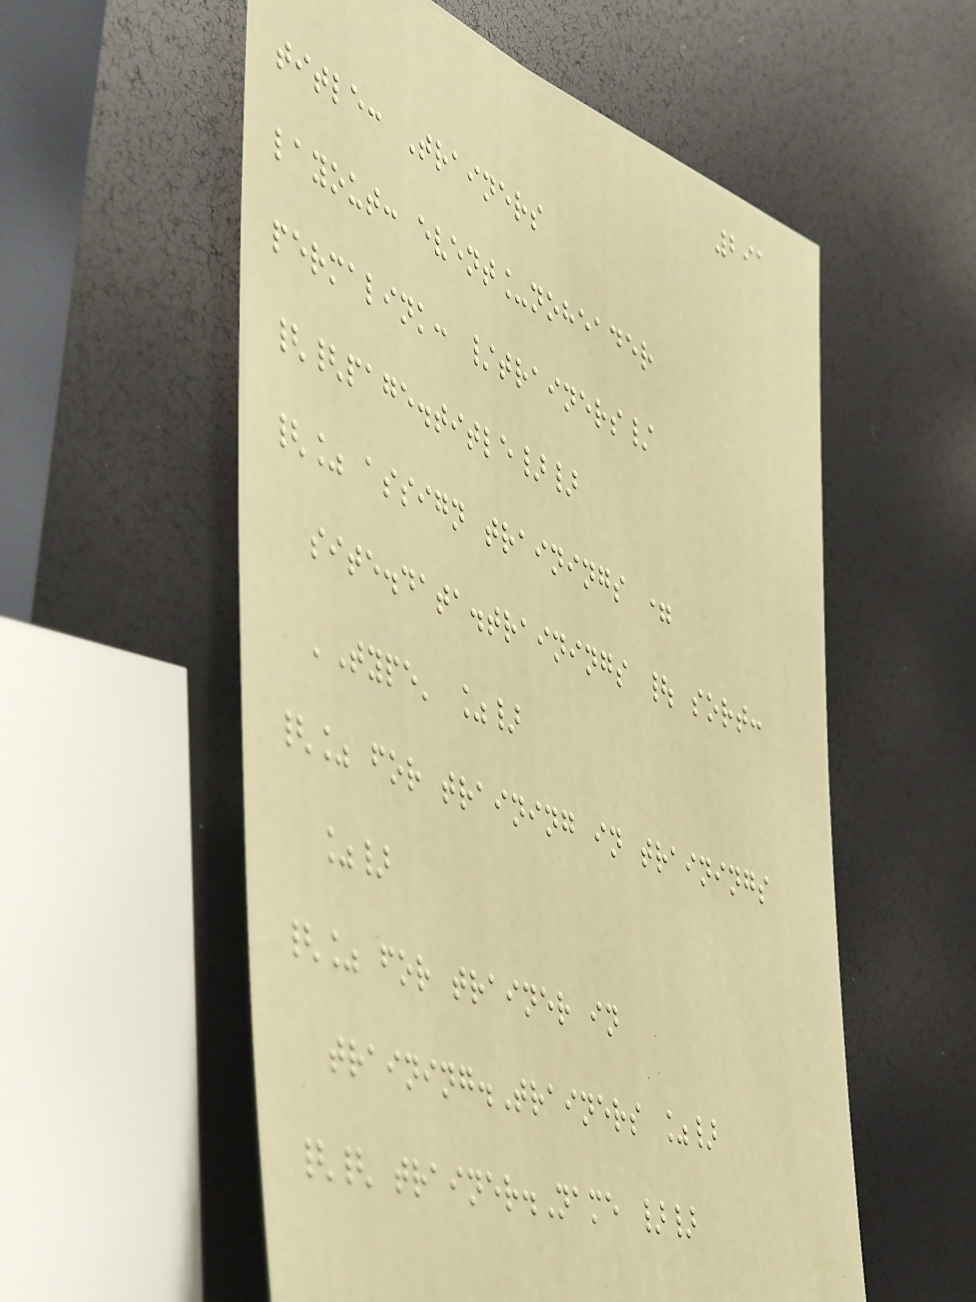291
title: Trainers
layout: event_noheader
permalink: /trainers/
{{page.title}}
{% assign trainings =
site.data.trainings | sort:
'Type' %}
{% for training in trainings
%}
{% for trainer in
training.Trainers %}
{{ trainer.Name }}
